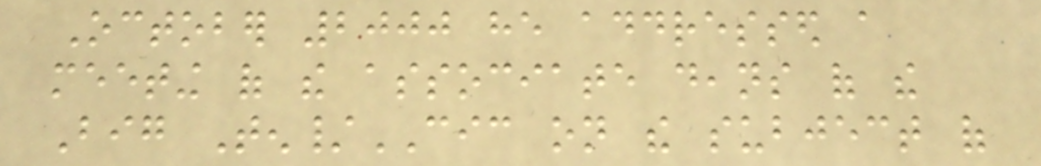October 2000 he addressed a
meeting of the associate deans of the
Big Ten/CIC on the subject of
